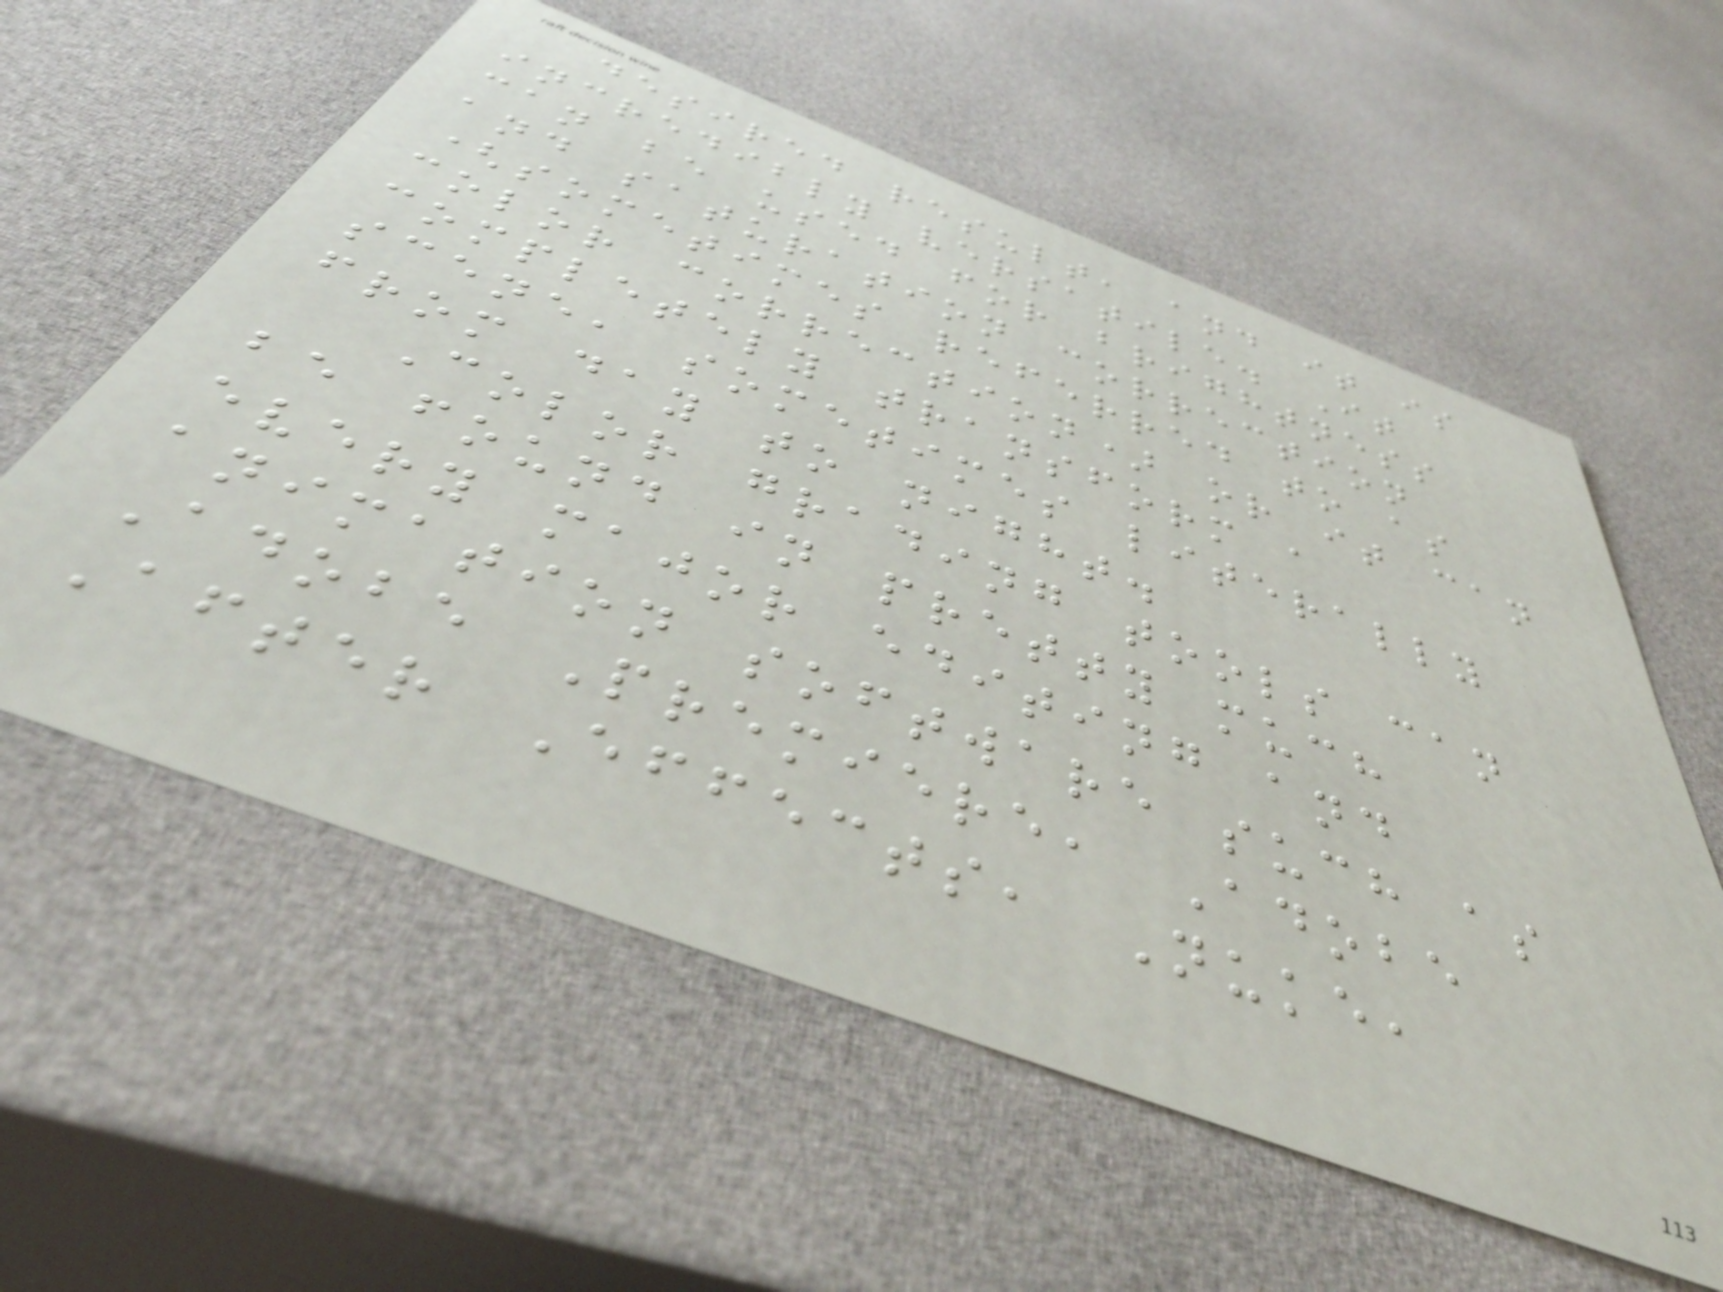desired result, and it is
incredibly versatile. It
can be used for brightness
and saturation correction
(sometimes referred to as
color correction) or it can
completely transform a
scene, sometimes literally
from day to night.
Color grading tools can
be found in pretty much
every major editing and
animation software such as
Adobe Premiere, Adobe
After Effects, Nuke,
